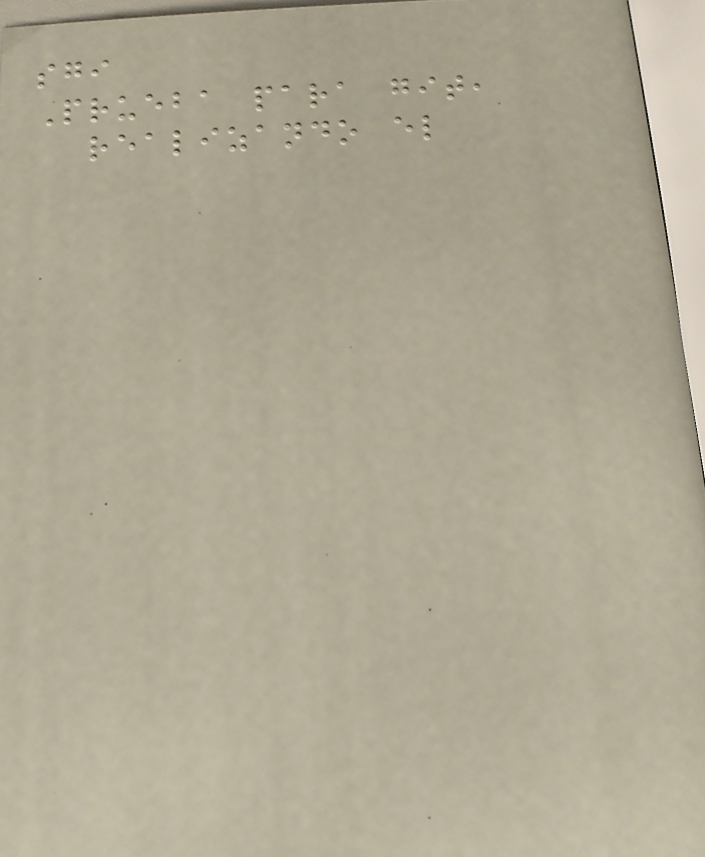sgi
Prueba para git,
realizando el
